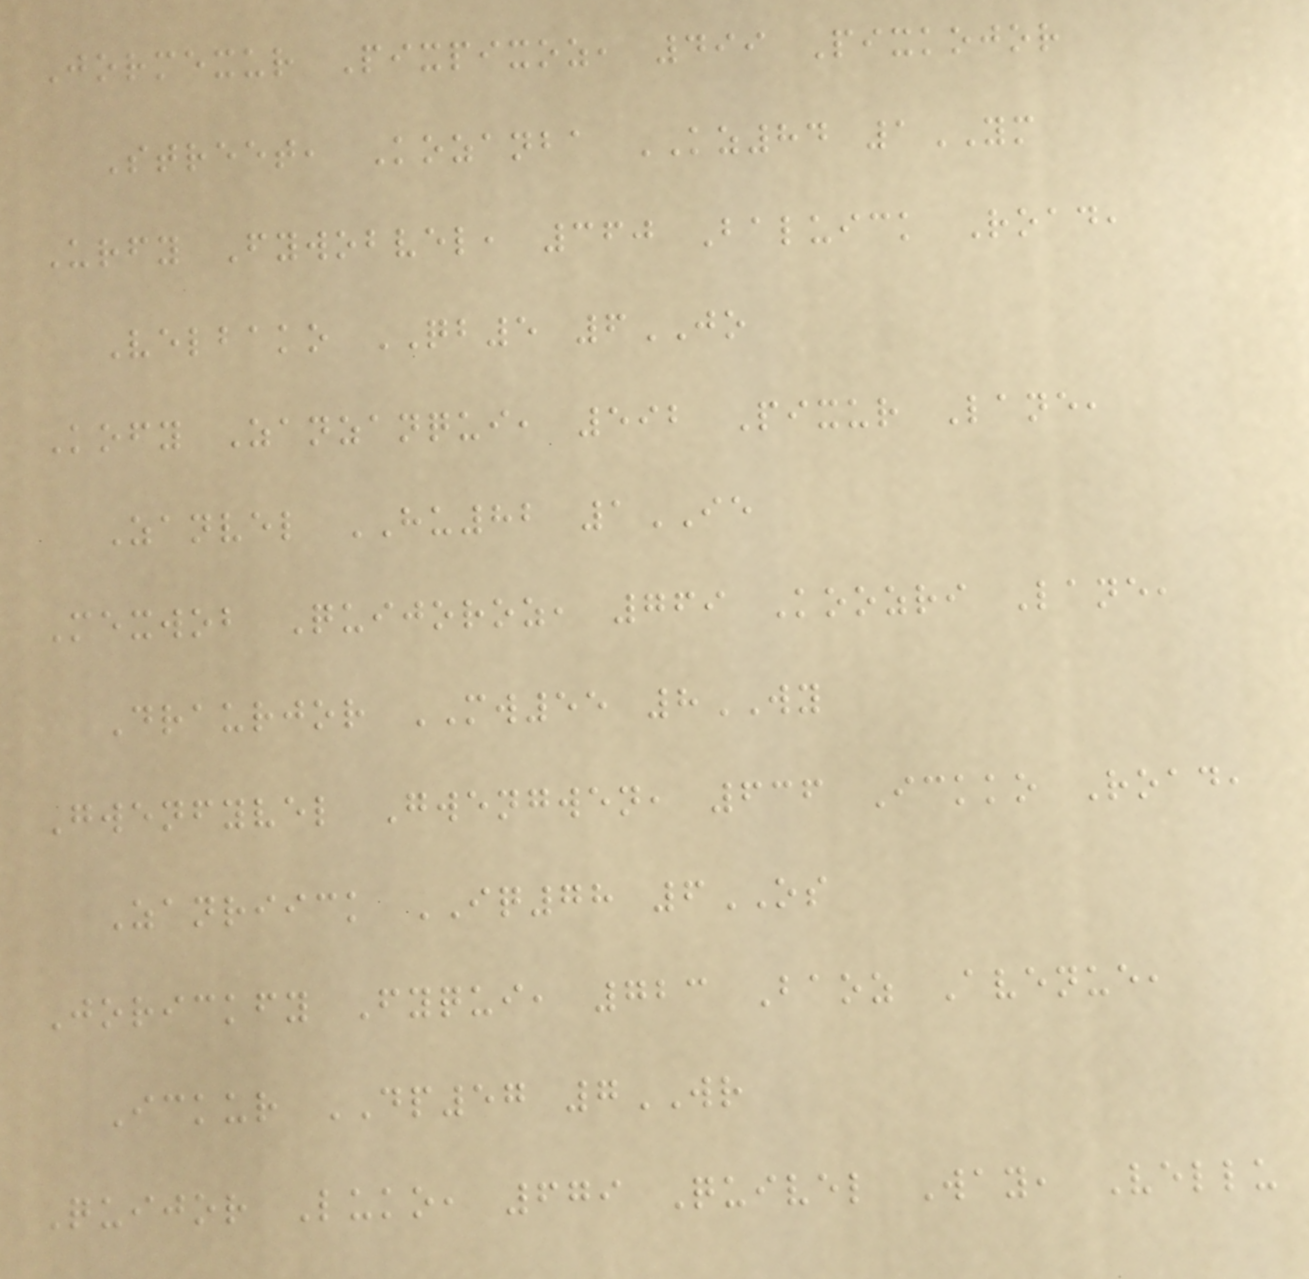Jormexur Pixpixoz, 499 Pixkojor
Street, Kozanba KZ84 1YM
Urfy Fywobvel, 360 Baluick Road,
Velbako QB5 6JO
Kofy Zanzanqui, 592 Pixur Lane,
Zanvel HU82 1IE
Mexwob Quijoroz, 769 Koozri Lane,
Draurjor MW55 8WY
Gwenfyvel Gwengwen, 636 Ickko Road,
Zanriick IQ78 6OS
Jorickfy Fyqui, 723 Baoz Avenue,
Ickur DP57 7WR
Quijor Luko, 679 Quivel Way, Vellu
